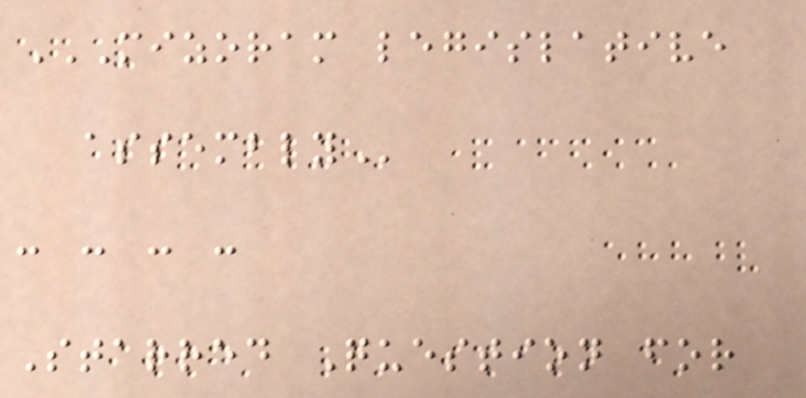MIZORAM LEGISLATIVE
ASSEMBLY
: : : :
Starred Question for
